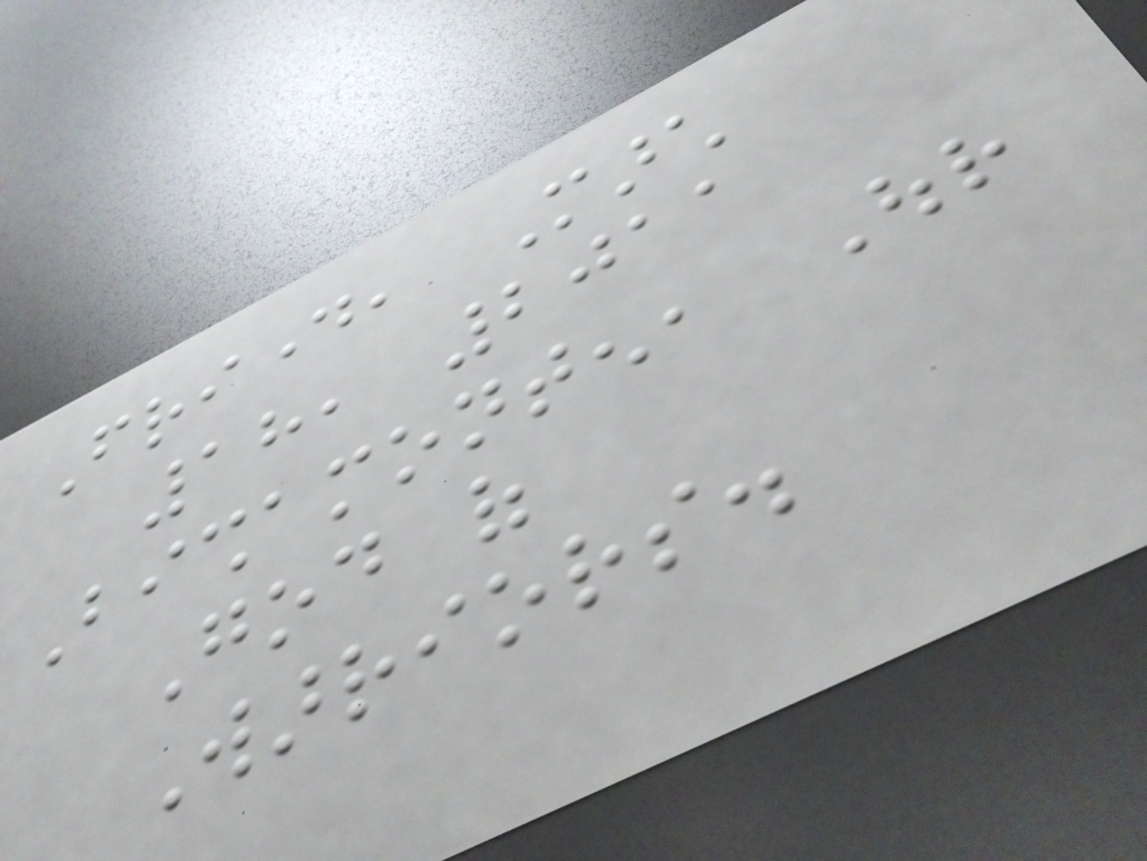Friday, March
18, 2011
Bishamonten, Our
God of
Warriors.
